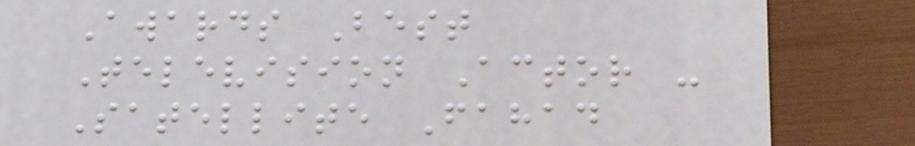Awards Best
Television Actor -
Satellite Fahad
